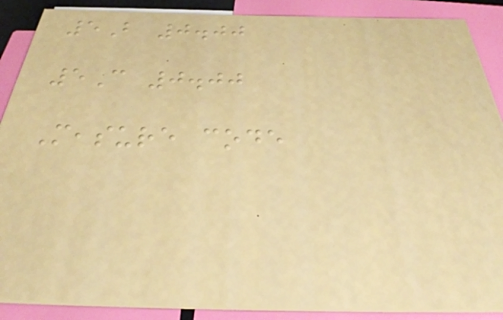5B 0.00
5C 0.00
Measure code
